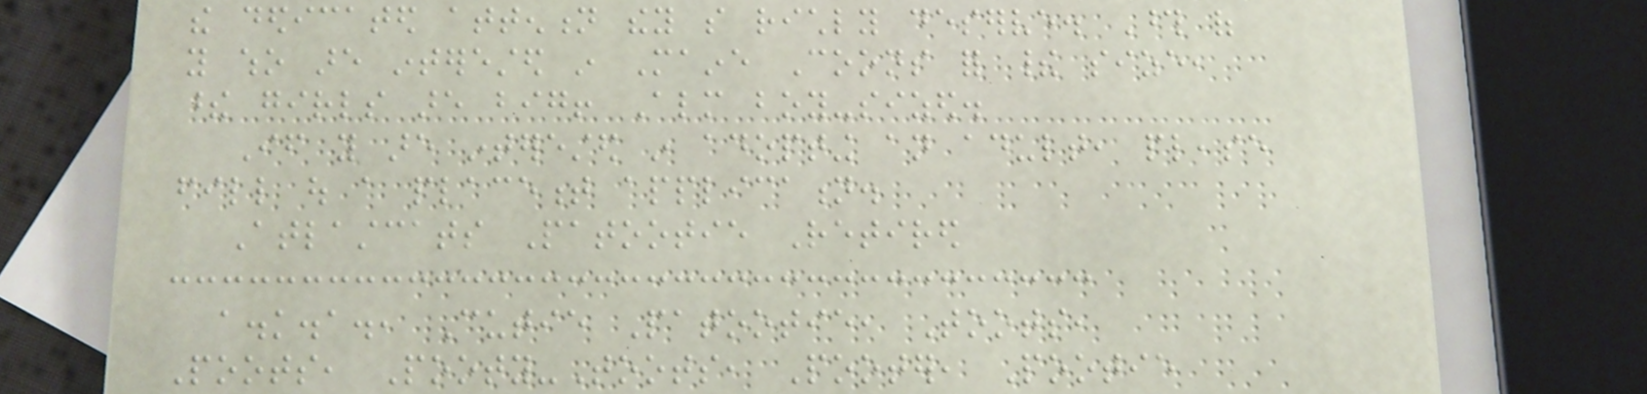the dedicated attention they so richly deserve. Those of
you who are interested in Maine Coons for their size,
these girls are big! Almost boy-sized.
If you are interested in adopting an adult, please
fill out a placement application.
Atlastcats Patootie Retired
a.k.a., Cutie Patootie, Toots,
Poots, Pooty-Toots, Pooter, Pootie
